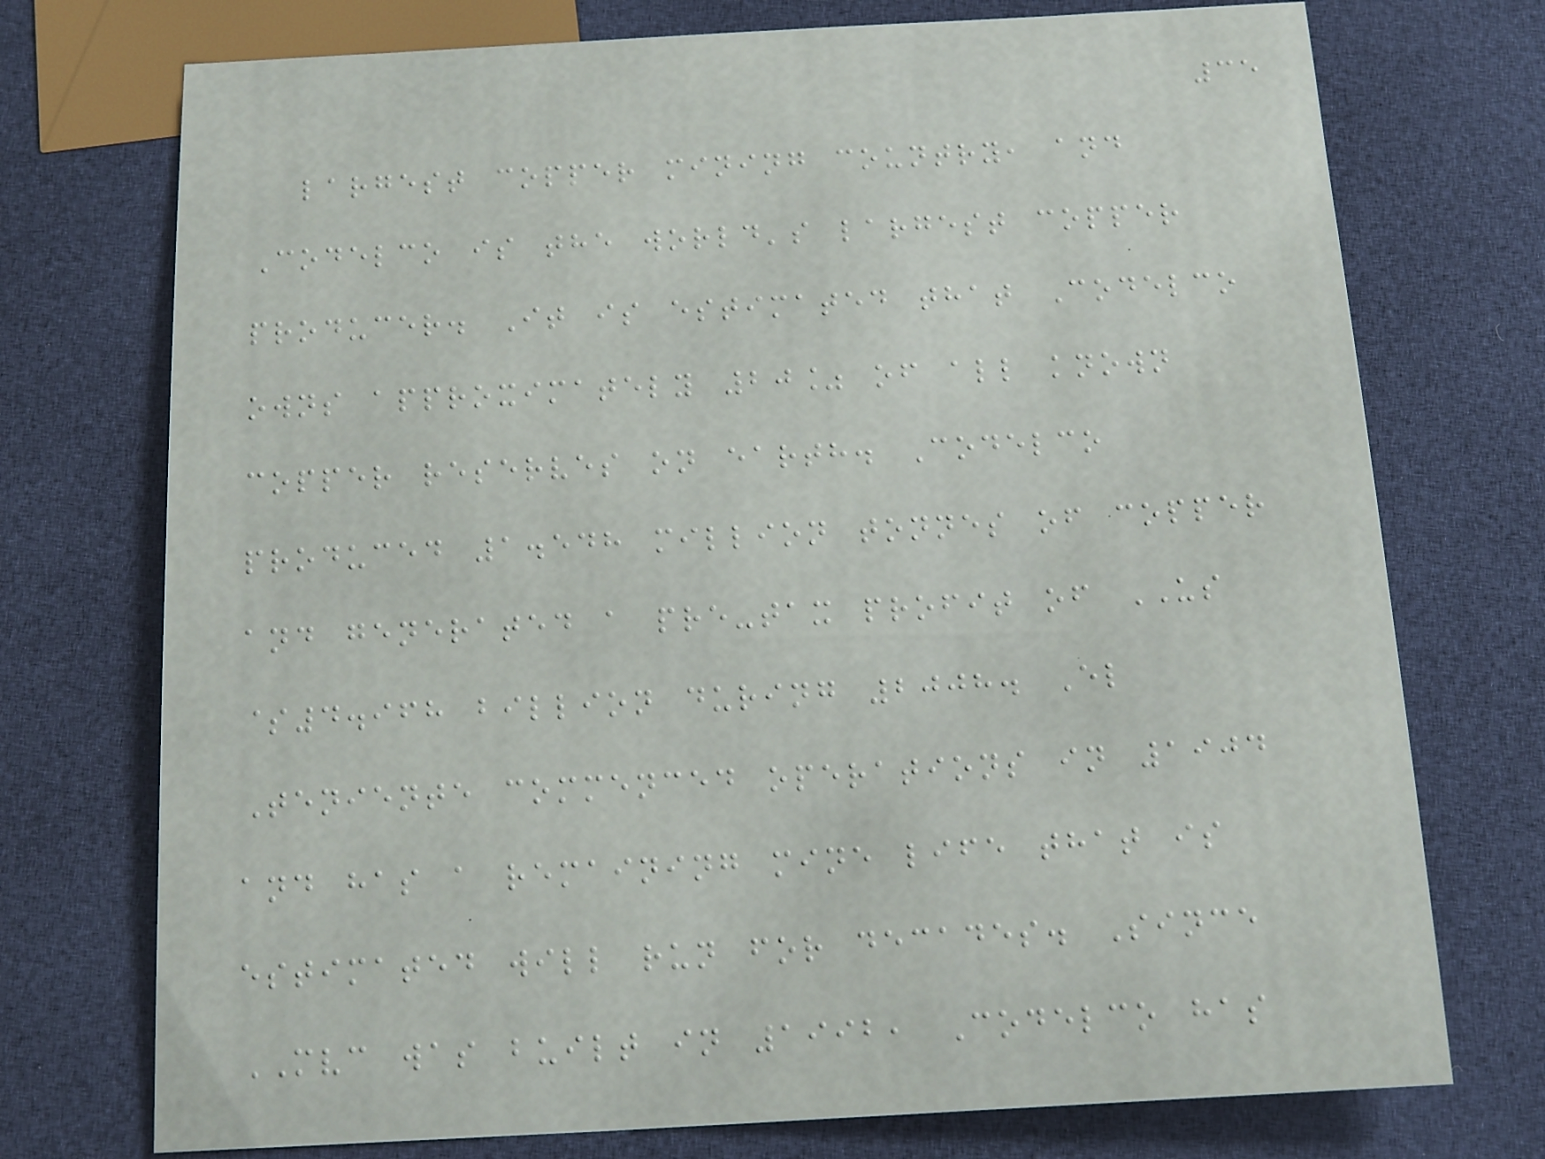35
largest copper mining country, and
Codelco is the world's largest copper
producer. It is estimated that Codelco
owns approximately 20% of all known
copper reserves on earth. Codelco
produced 1.548 million tonnes of copper
and generated a pre-tax profit of US
$4.968 billion during 2008. El
Teniente commenced operations in 1904
and has a remaining mine life that is
estimated will run for decades. Since
MVC was built in 1992, Codelco has
